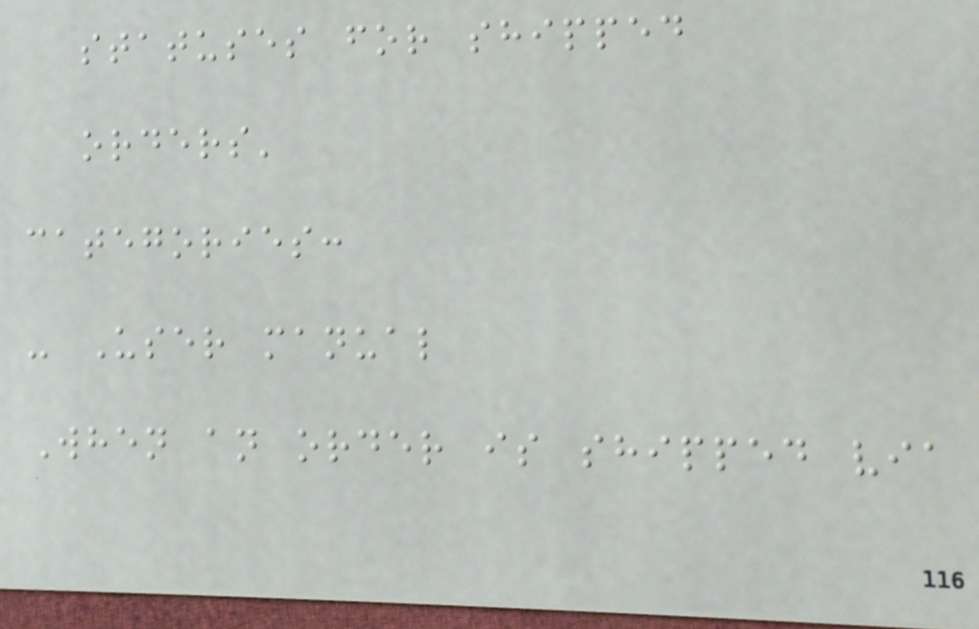statuses for shipped
orders'
categories:
- User manual
When an order is shipped via
